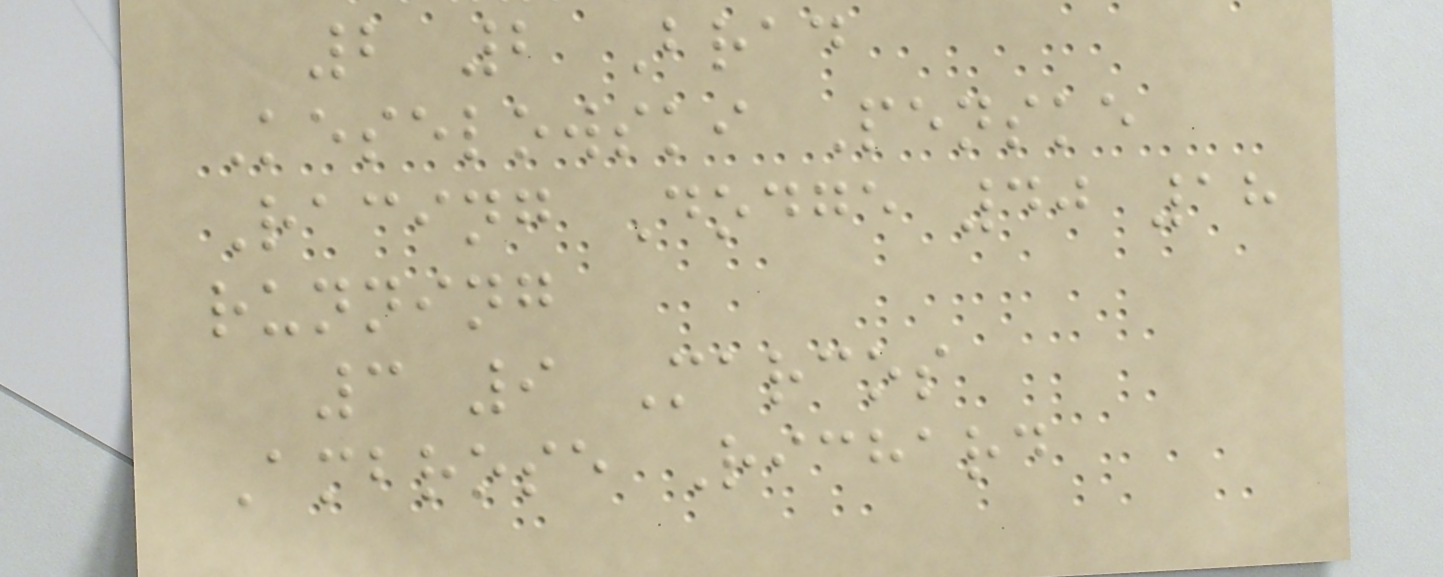2 2 Brad
Keselowski Penske
Racing Dodge 40 18
running
3 9 Marcos
Ambrose Richard
